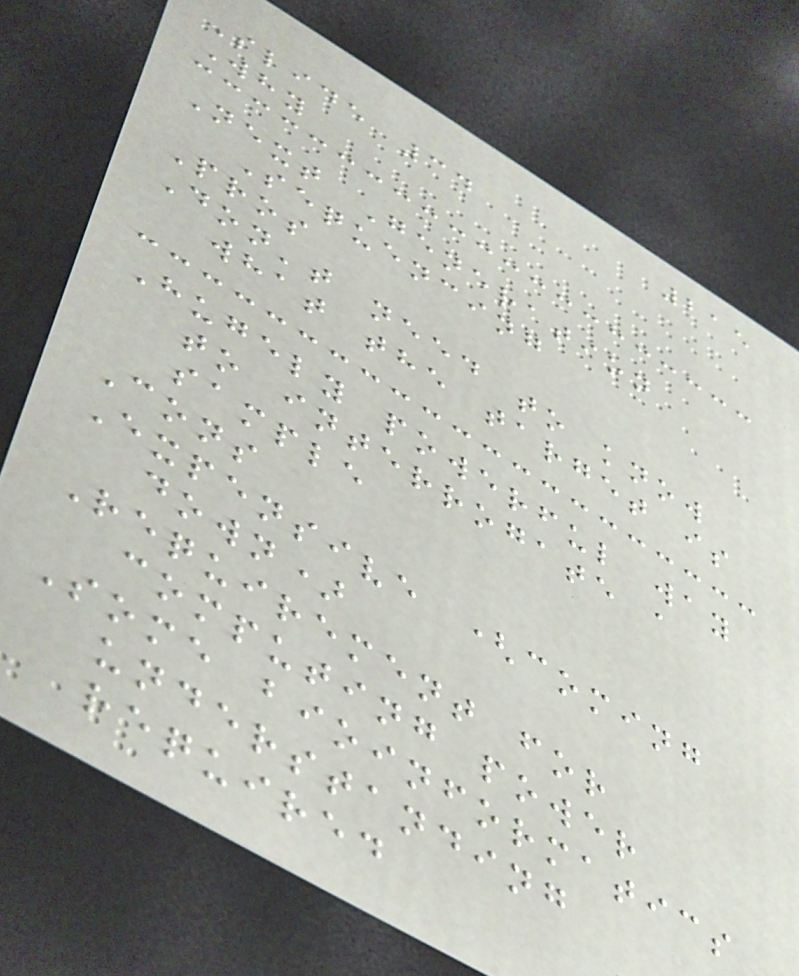215
Slide 34
Why
Next Generation
Sequencing
Pros
Don't need to know
what the target is
Hugely powerful way
to interrogate a
sample
Cons
Expensive (coming
down)
Requirement for
computing power
Some bioinformatics
understanding
required
